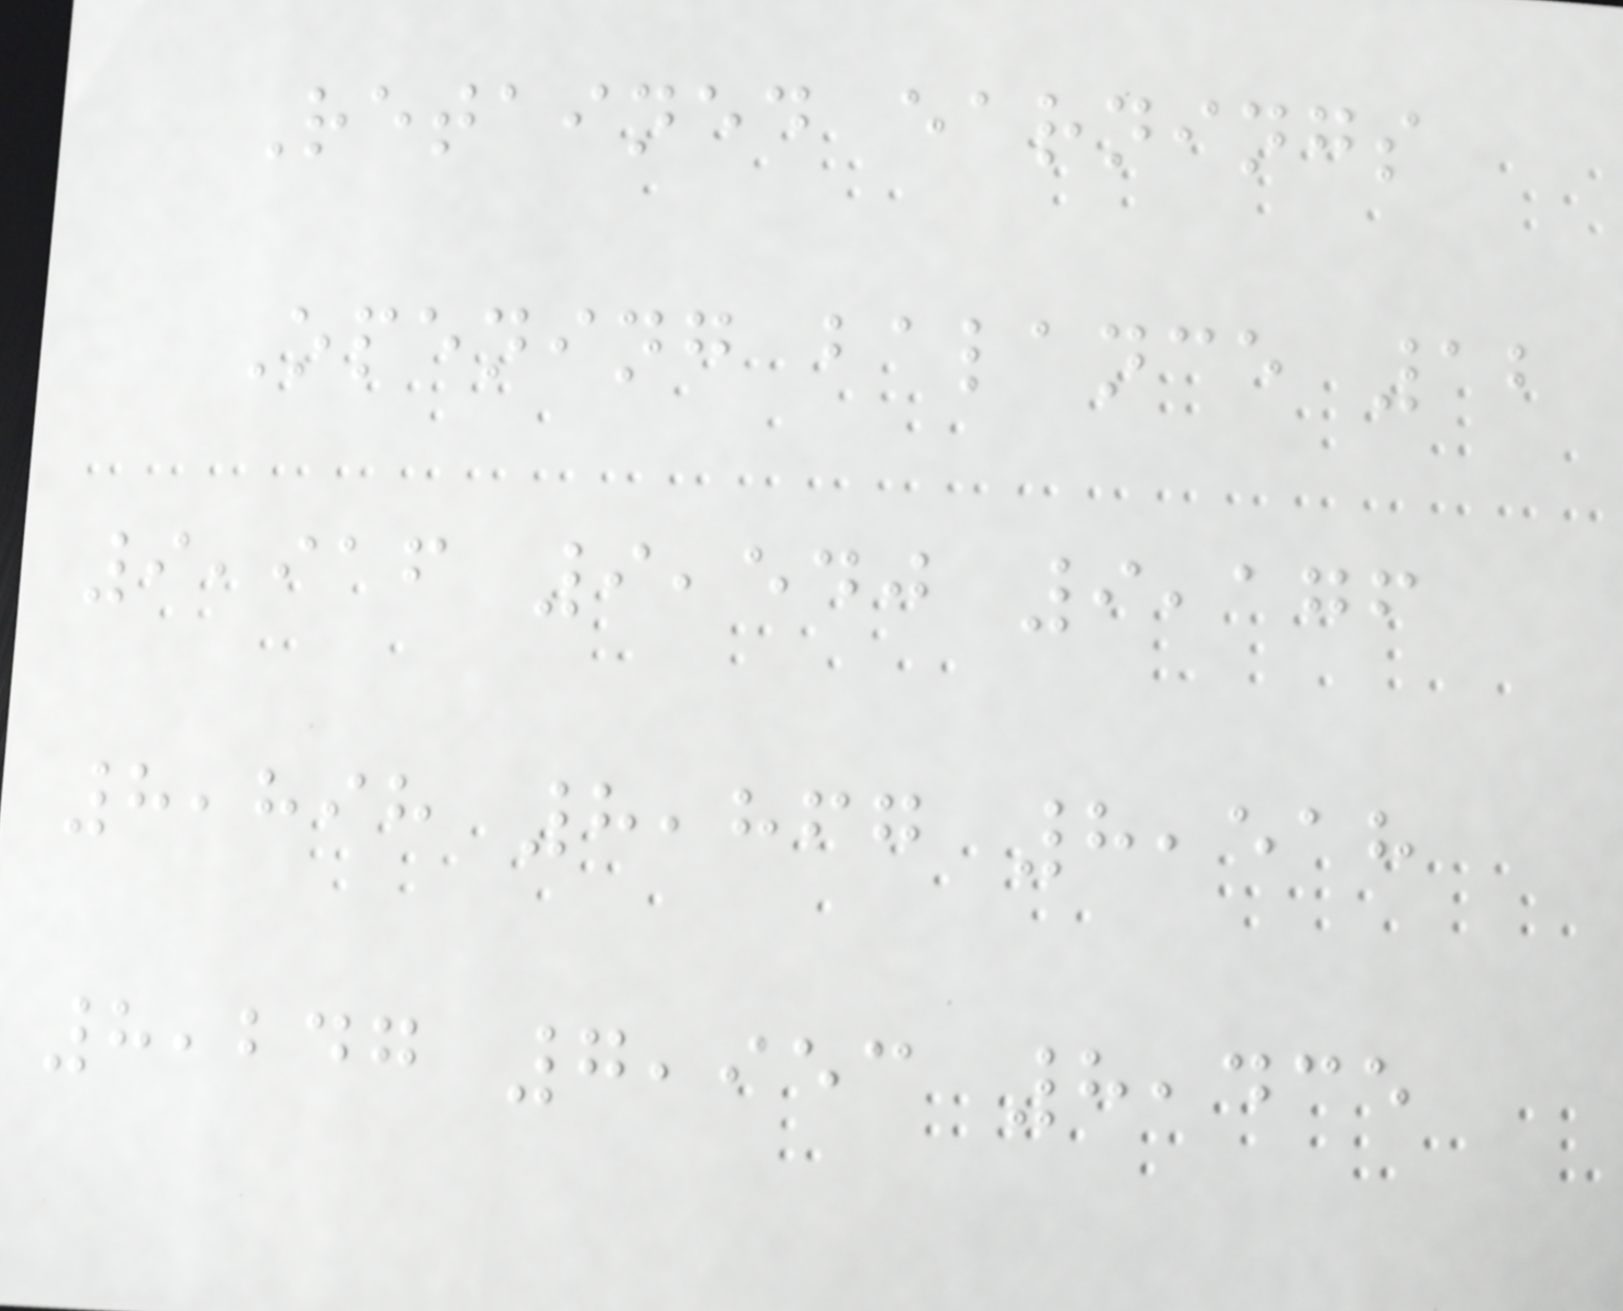Retained earnings
Opening balance 12
9,916 9,540 9,176
8,898 8,867 8,518
8,247 7,953 8,435
